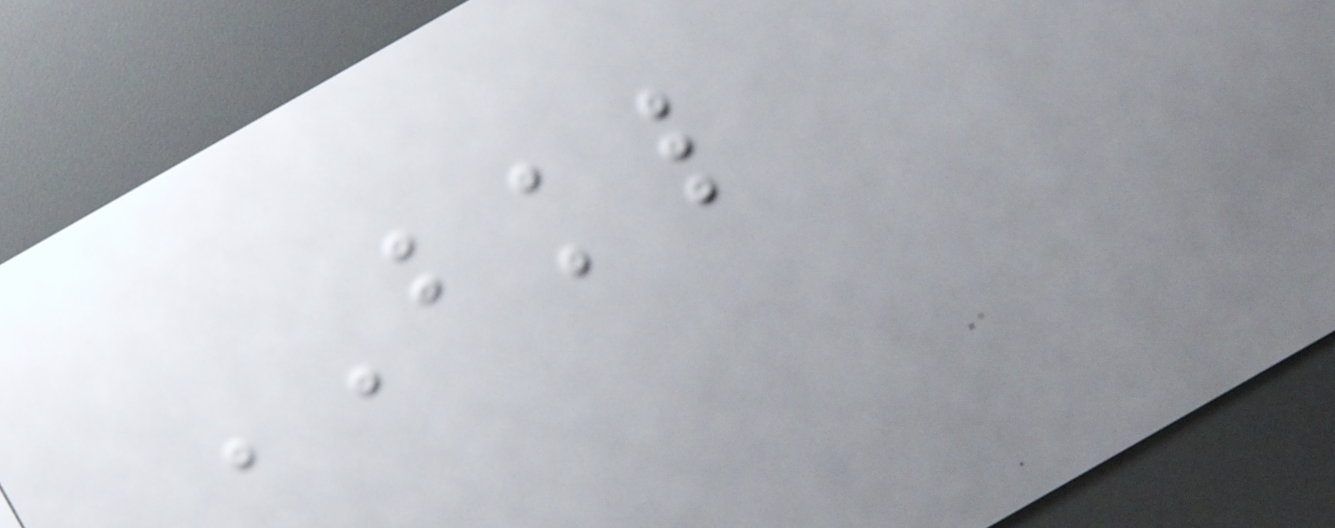BKL
